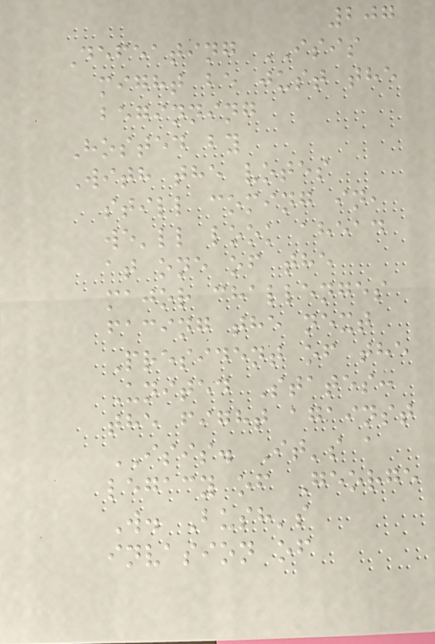207
Defeating ISIS
might be just the
beginning
Hosted by
With the votes
still coming in,
we'll look ahead
at one of the
major challenges
facing the next
President of the
United States:
the fight against
ISIS. It's a
legacy of George
W. Bush's
invasion of
